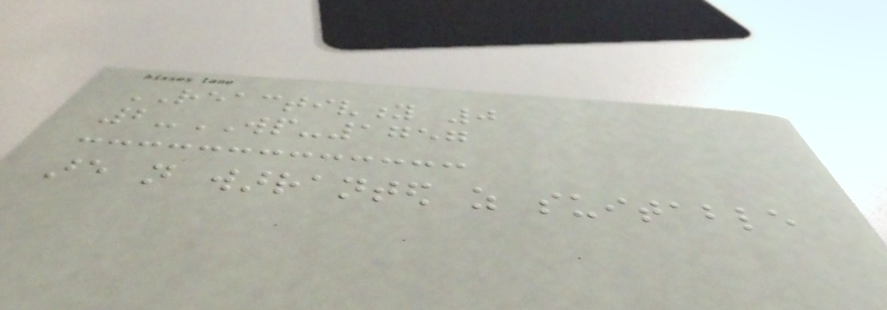REACTIVITY 0
2-WP-1757
are not warranted as suitable
